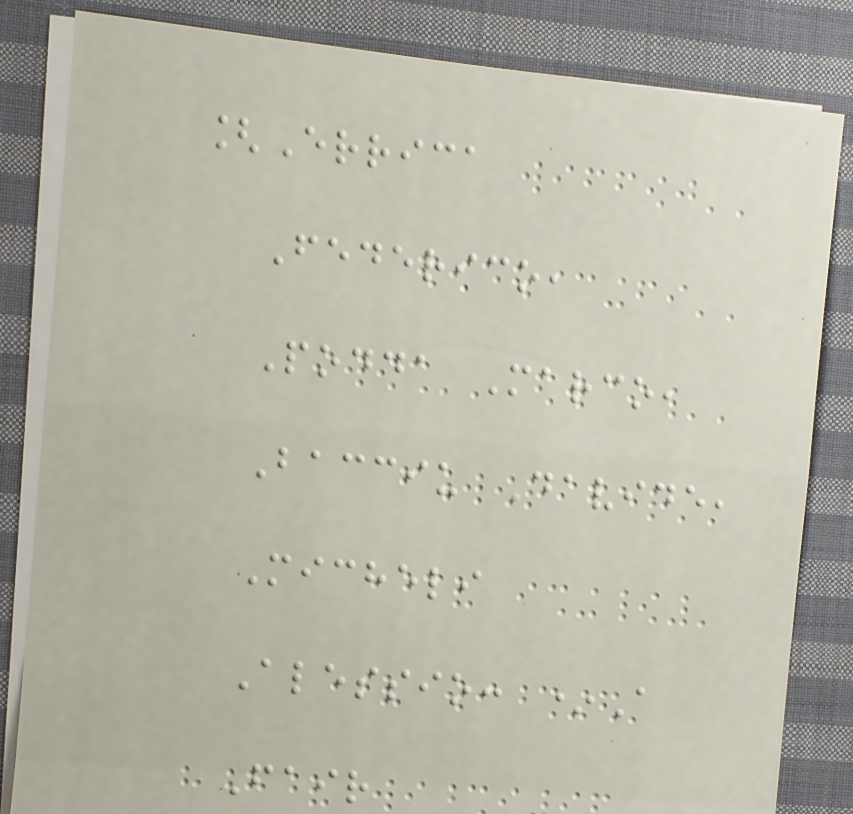[Errica
Federico,
Podda Marco,
Bacciu Davide,
Micheli
Alessio: *A
Fair
